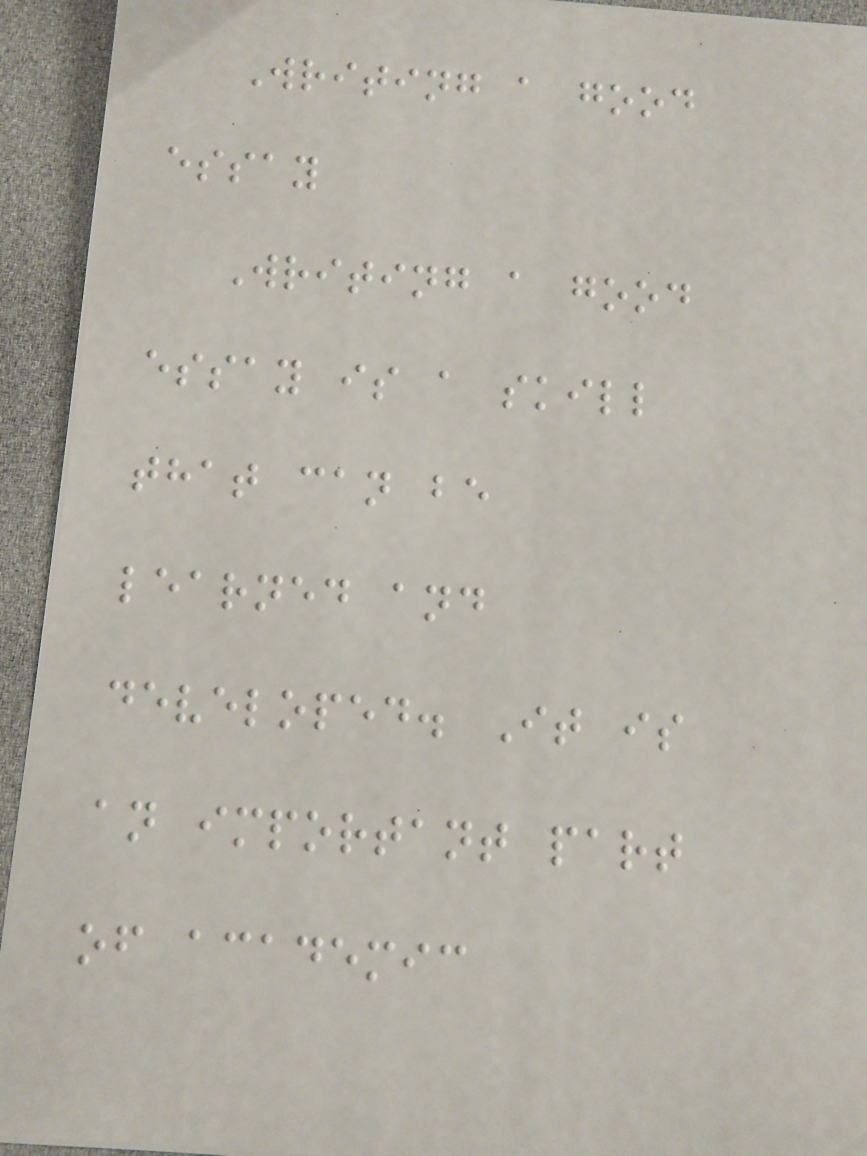Writing a good
essay
Writing a good
essay is a skill
that can be
learned and
developed. It is
an important part
of academic
